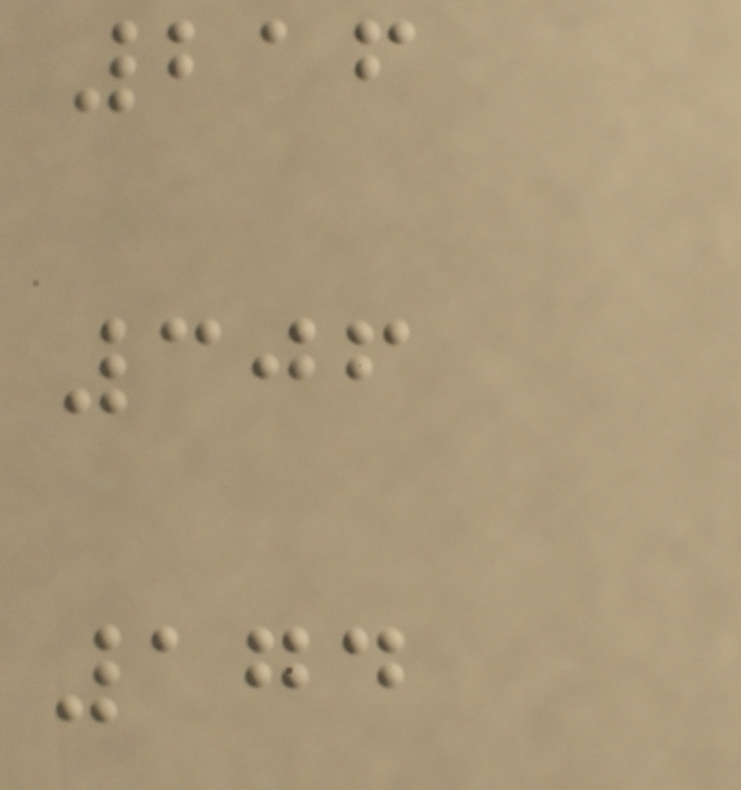216
306
174
